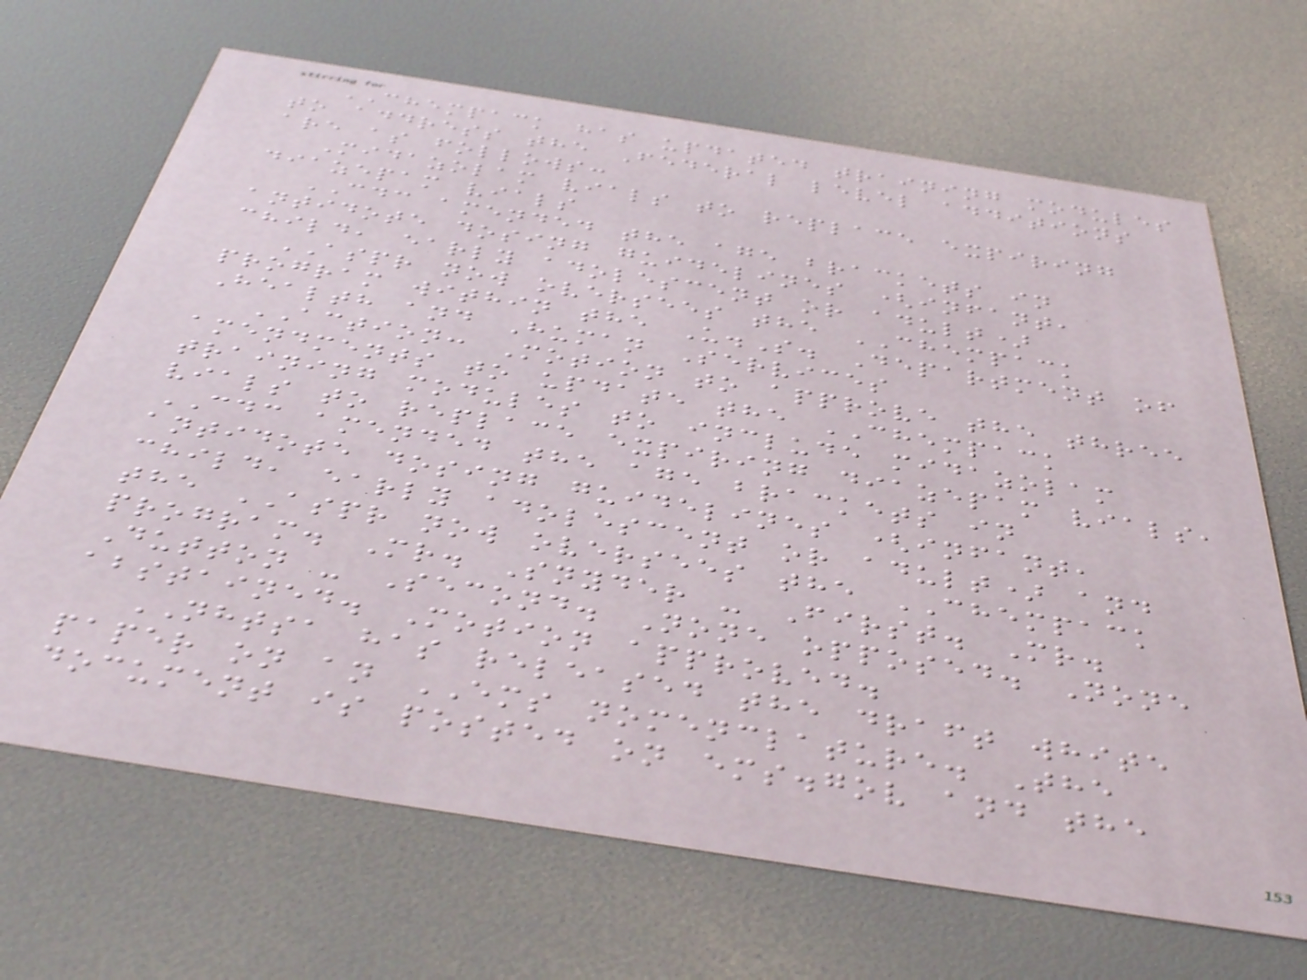CHEMPACK has updated training modules
to address the Federal level additions
are as follows:
Midazolam vials to replace expiring
diazepam vials
CDC amended the age brackets in
antidote dosing guidelines (infant,
child, early adolescent or adult)
ASPR now oversees the CHEMPACK
program within the U.S. Department of
Health and Human Services
ACTION: Motion to approve the three
amendments to update the CHEMPACK
training modules to include midazolam
vials to replace expiring diazepam vials,
CDC amended the age brackets in
antidote dosing guidelines (infant,
child, early adolescent or adult) and
the ASPR now oversees the CHEMPACK
program. Mr. Snyder - First. Mr.
Dutton - Second. None opposed. None
abstained. Motion approved.
NHTSA has released the draft white
paper on an EMS nomenclature. The
document is posted on ems.gov and the
